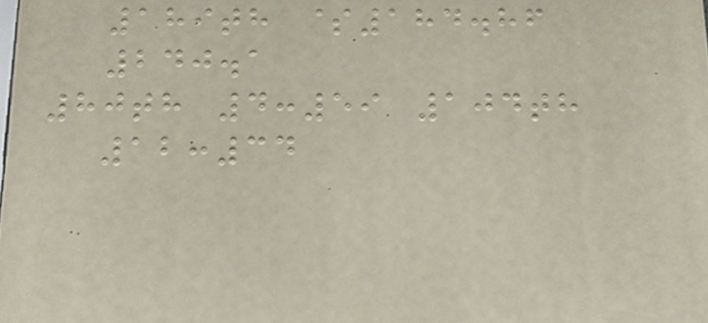189th $184.86
240.1
80th 4:59 104th
12:34
